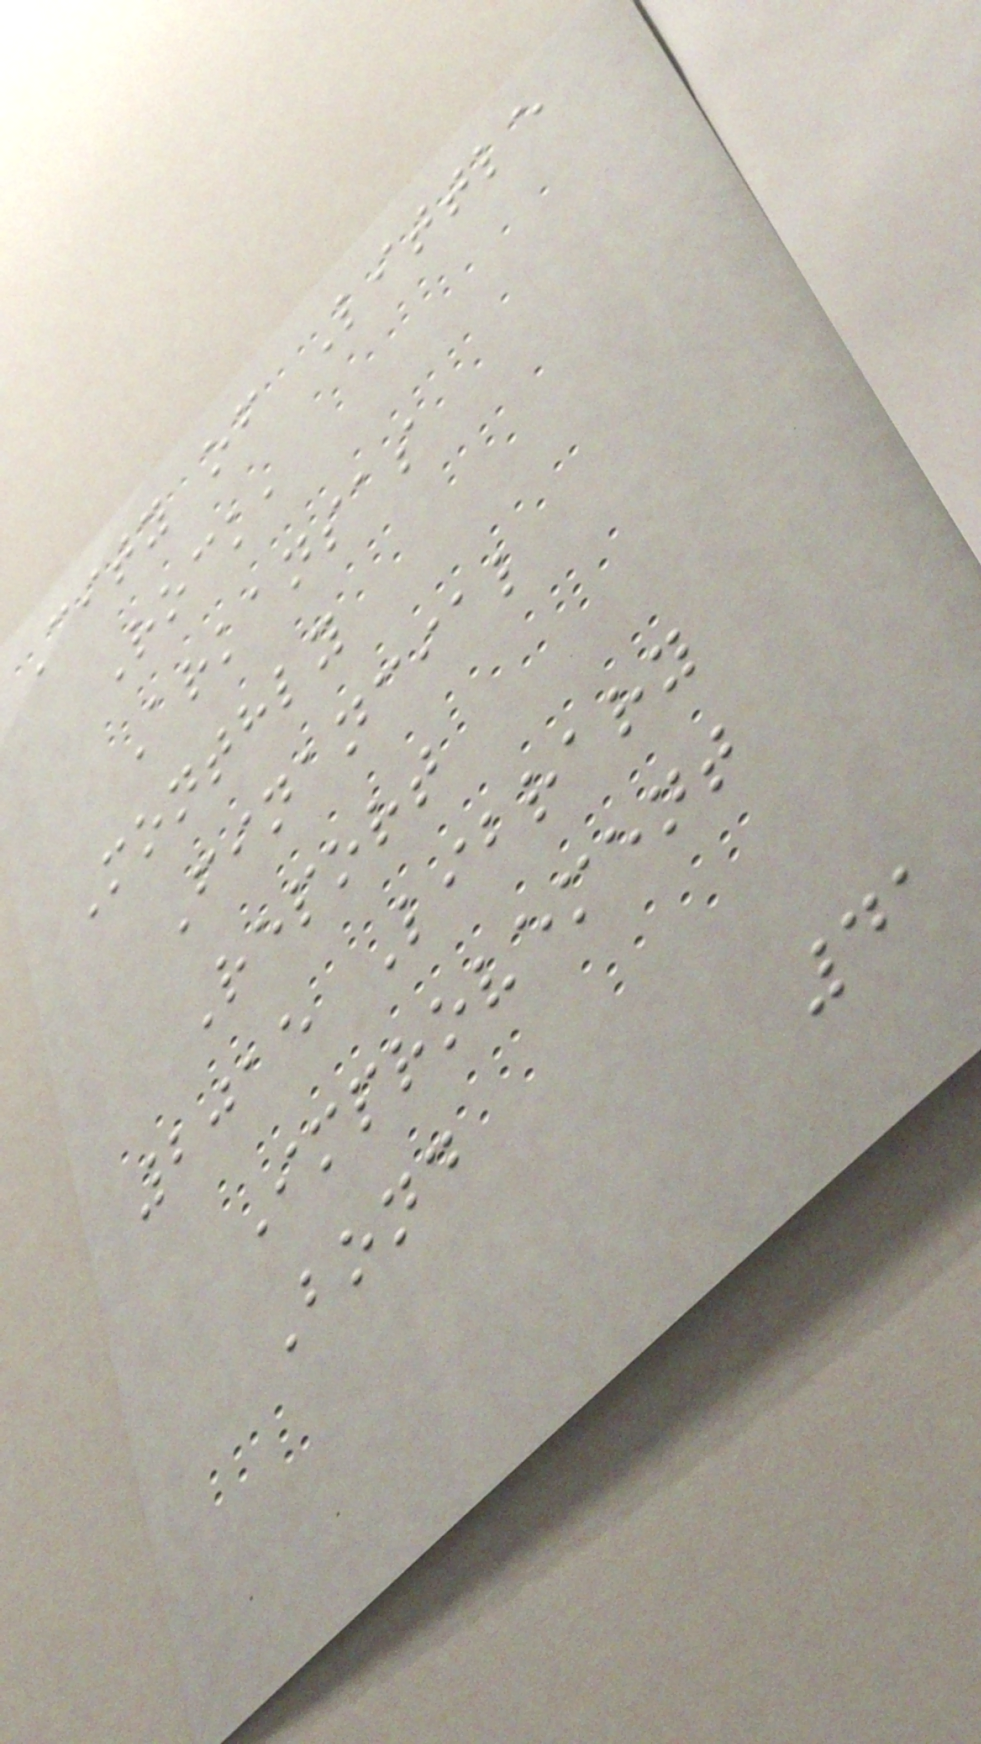City of Little
Rock,
Arkansas
Monthly
Financial
Report
2015 Library
Improvement
Bond
41
